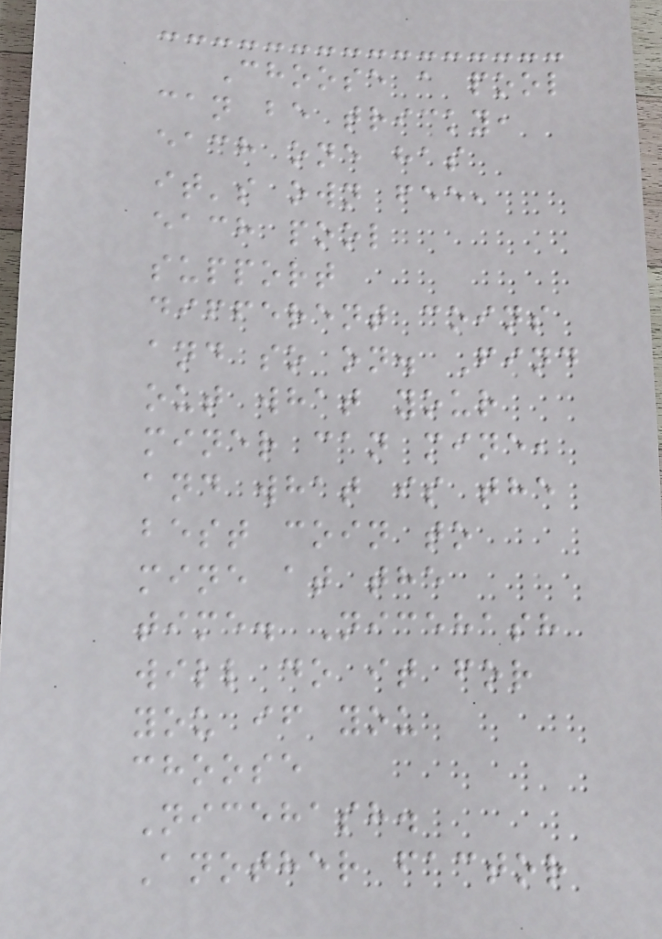Choose a pool
can be tricky,
each one has
it's own fee,
each pool
support
different coins
and so on. Find
out what your
miner can mine,
and what is the
best coin to
mine at the
time. Nicehash
will do it for
you if you
choose
Nicehash.
Another factor
